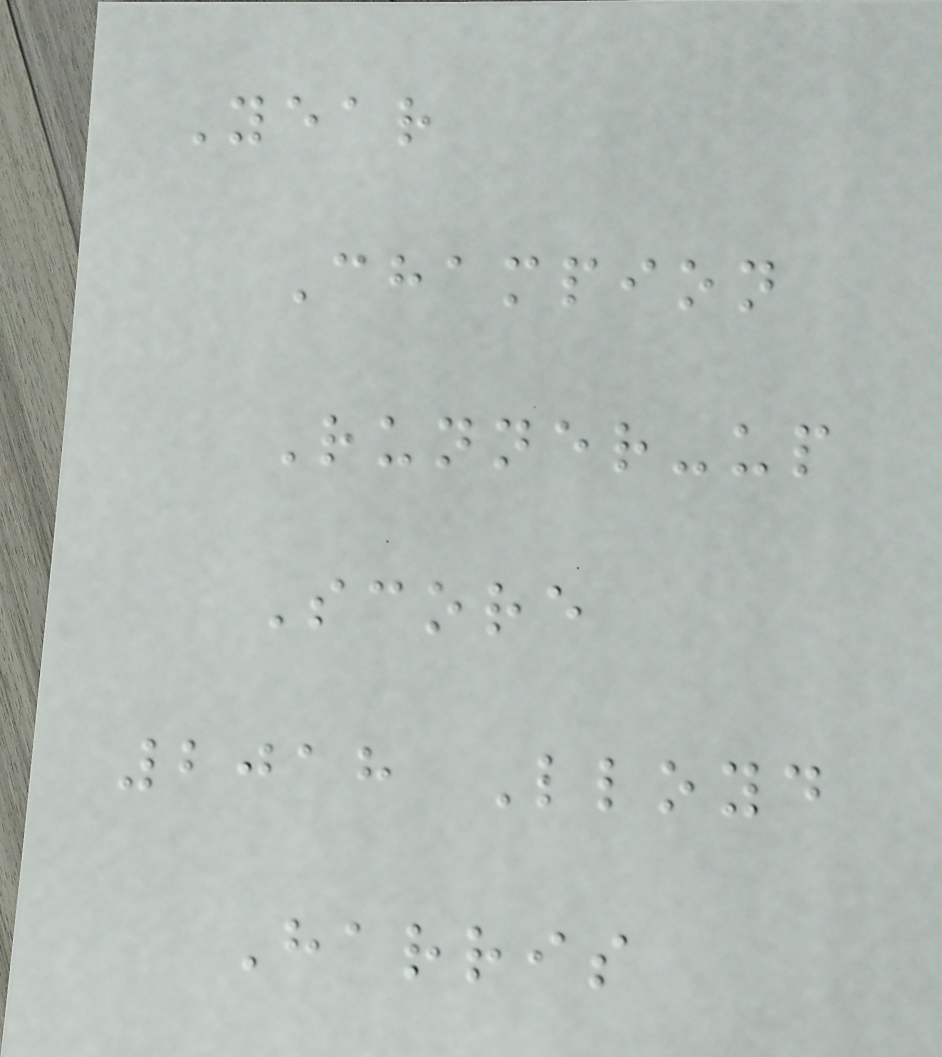Year
Champion
Runner-up
Score
2018 Lloyd
Harris
